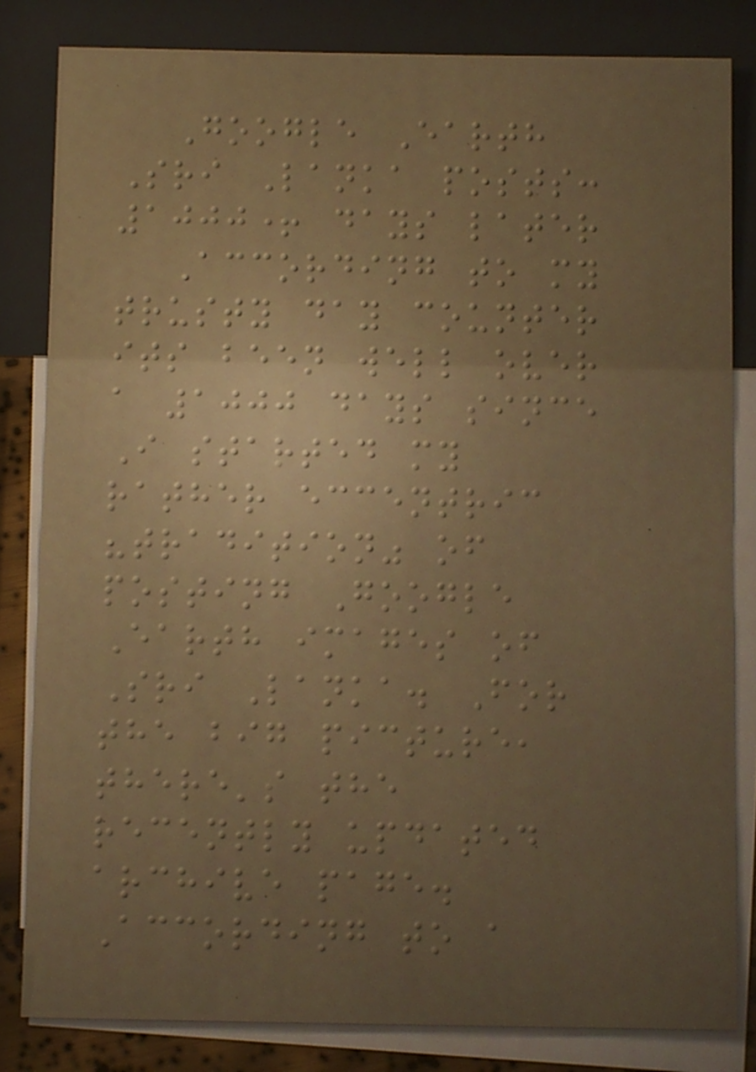Google Earth
Sri Lanka posts:
1000+ days later
According to my
trusty day counter
its been well over
a 1000 days since
I started my
rather eccentric
"tradition" of
posting Google
Earth images of
Sri Lanka. For
the big picture,
there's the
recently updated
archive page.
According to a
